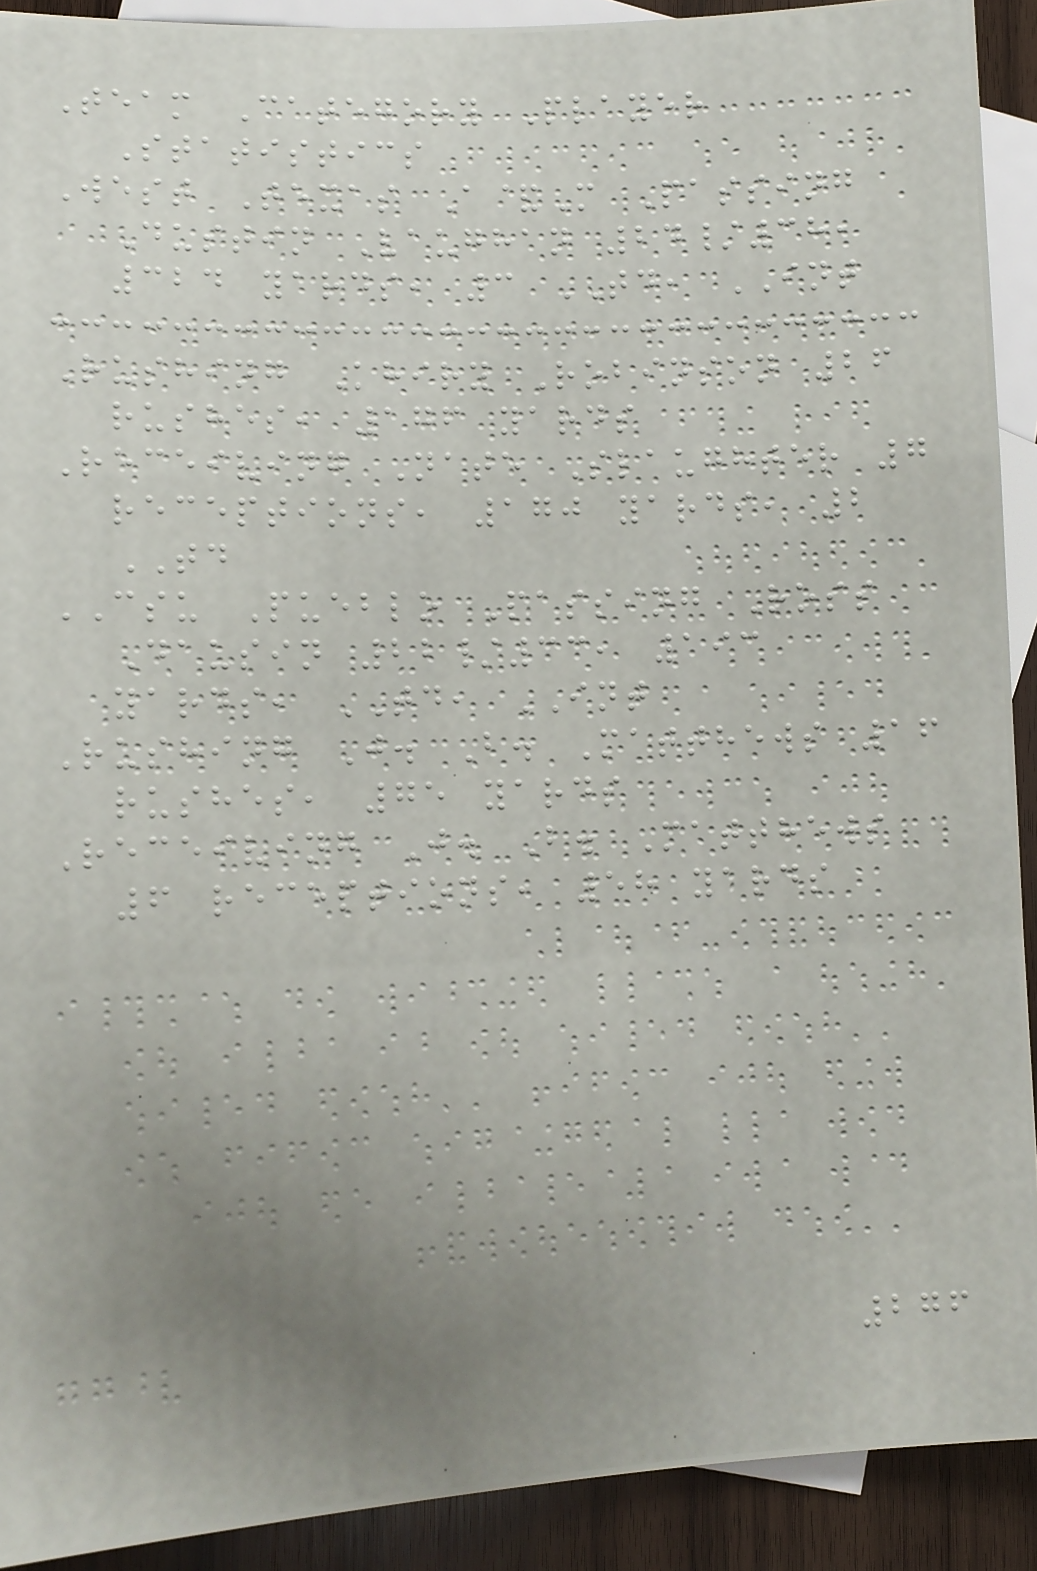Team Category Player
Statistics
West Texas A&M Passing
Dustin Vaughan 24/38,
324 yards, 3 TD, INT
Rushing Khiry Robinson 26
rushes, 176 yards
Receiving Nate Slaughter 7
receptions, 170 yards, 2
TD
CSU Pueblo Passing Ross
Dausin 22/33, 193
yards, TD, INT
Rushing J. B. Matthews 16
rushes, 75 yards
Receiving J. B. Matthews
6 receptions, 58 yards
276
